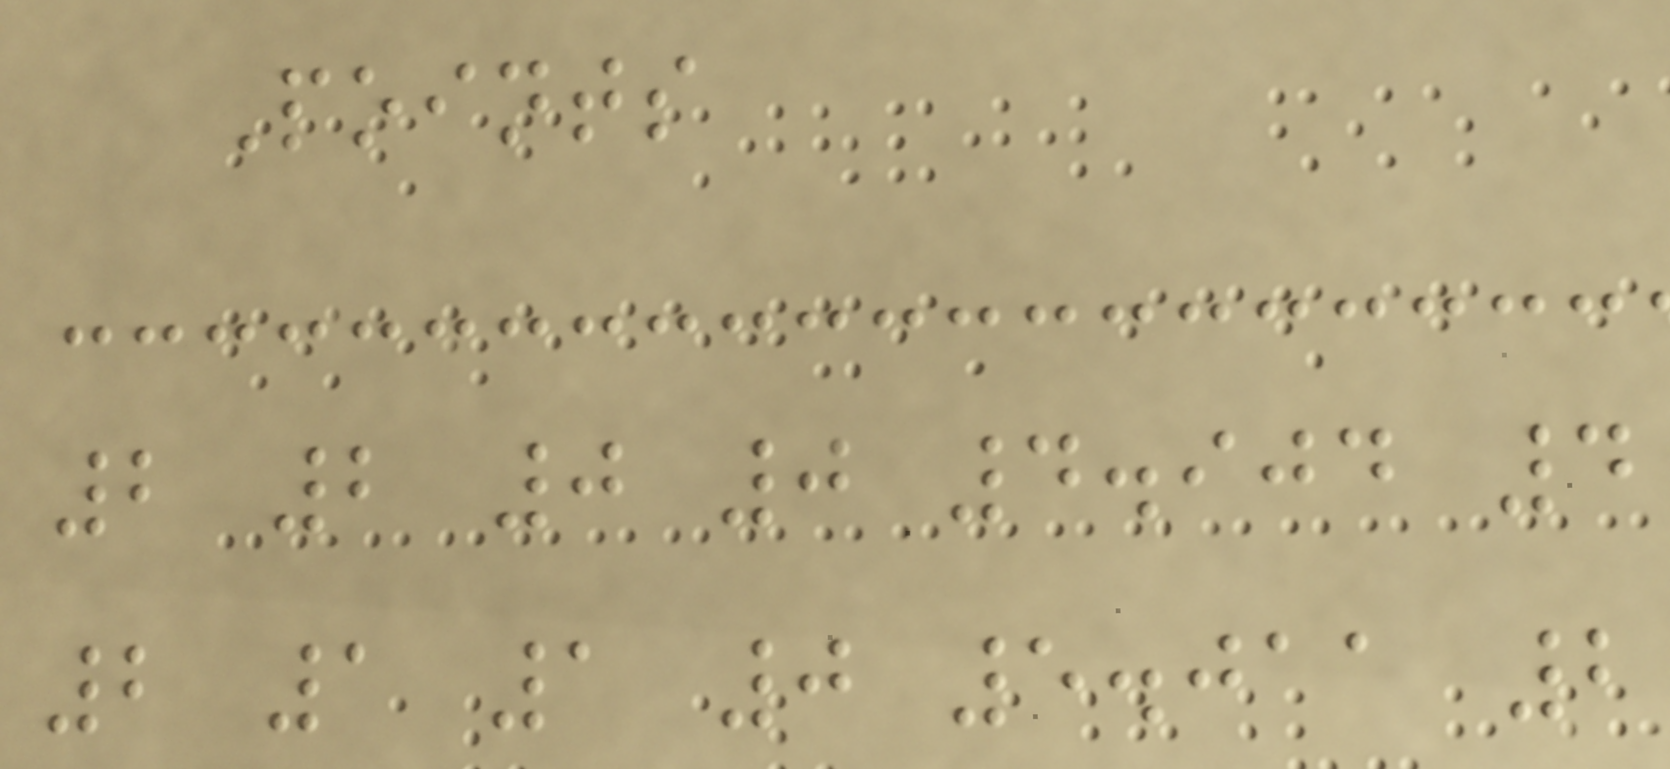Points
2 2 0 0 4.904 4
2 1 1 0 5.011 2
